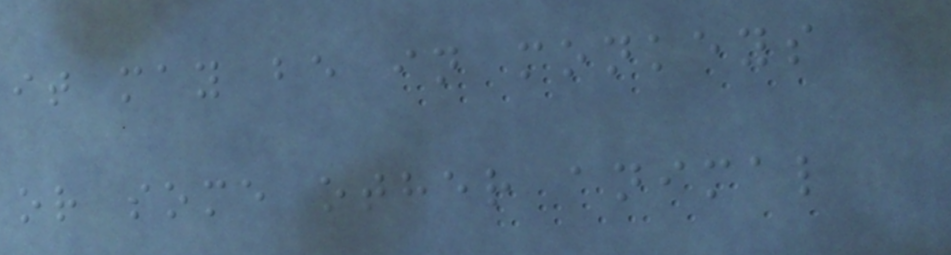it may be in monkeys
or some other animal
